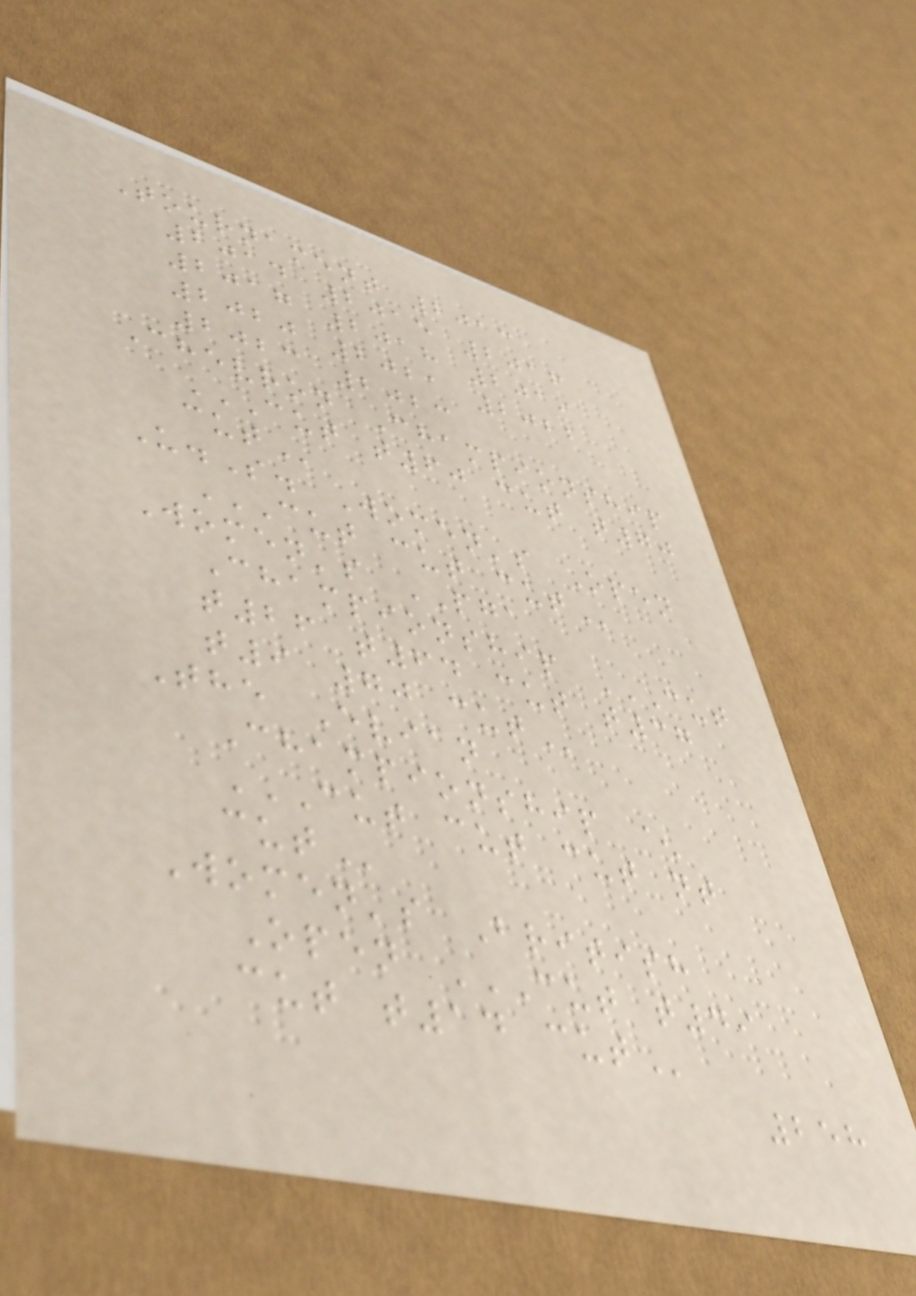Tournament 2013
2014 2015 2016
2017 2018 2019
2020 2021 2022
2023 2023
Chevron Championship
CUT T60 CUT T70
CUT
U.S. Women's Open
CUT CUT CUT
Women's PGA
Championship CUT
T26 T64 CUT T37
T9 70 CUT
The Evian
Championship ^
CUT CUT CUT NT
CUT
Women's British
Open CUT T49
CUT T14 CUT
258
